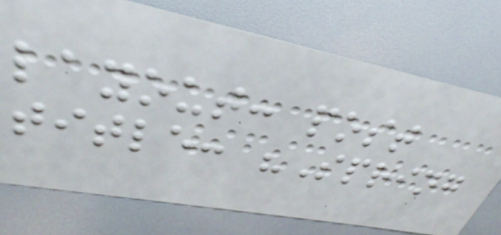layout: post
title: "Spring
